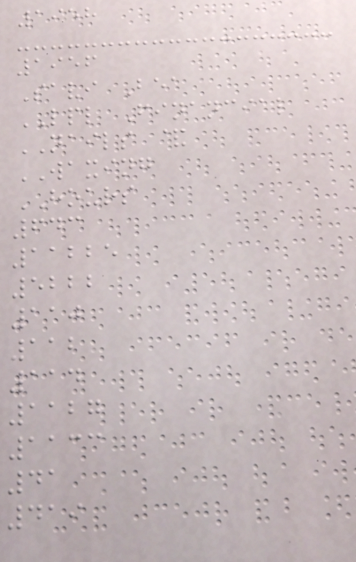1958
1956
Savi Bea
LPL Financial
NAILS &
WAXING
HOURS
643
11225
5222
110
112
114
1127
1133
41
419
